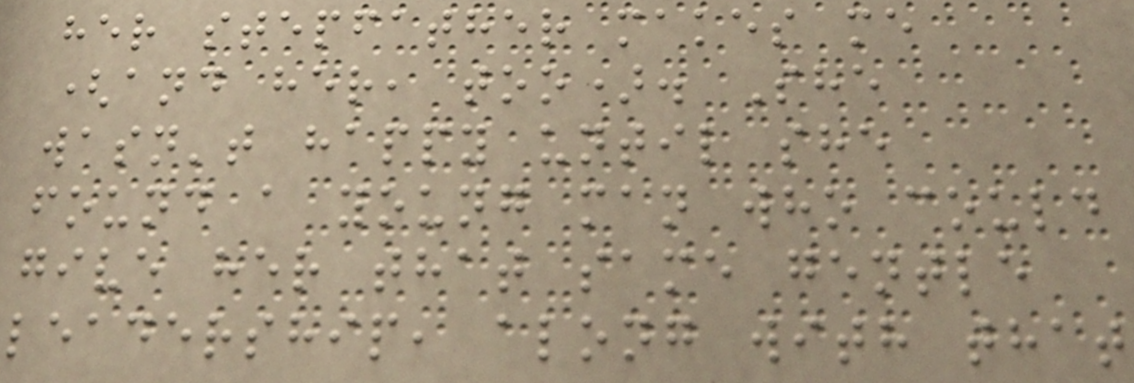her stepfather makes me
(and her, too). She
wasn't happy until she
found a young man who could
give her that same gentle
leadership, along with that
